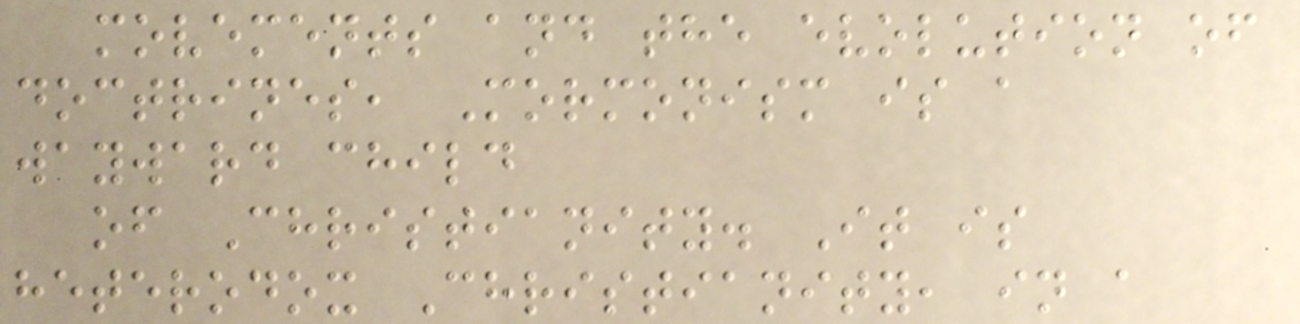movements and the evolution of
doctrines, Mormonism is a
wayward child
of Christianity. It is
heterodox Christianity, in a
